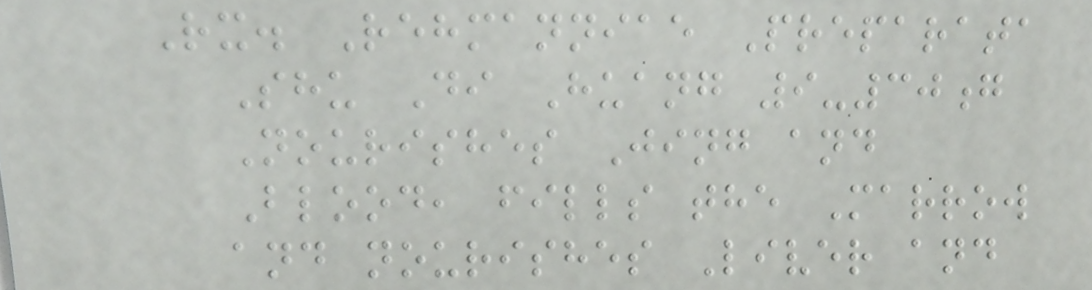Rx. Rehmanniae Preparata
Shu Di Huang 9-30g
Nourishes Jing and
Blood, fills the Marrow
and nourishes Liver and
